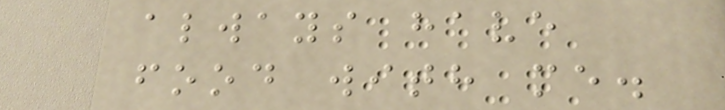always have
food with me.
